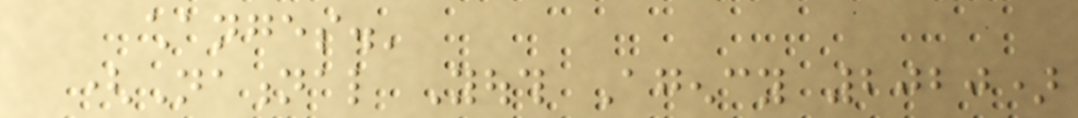changes.'
(National Youth Agency 2020)
